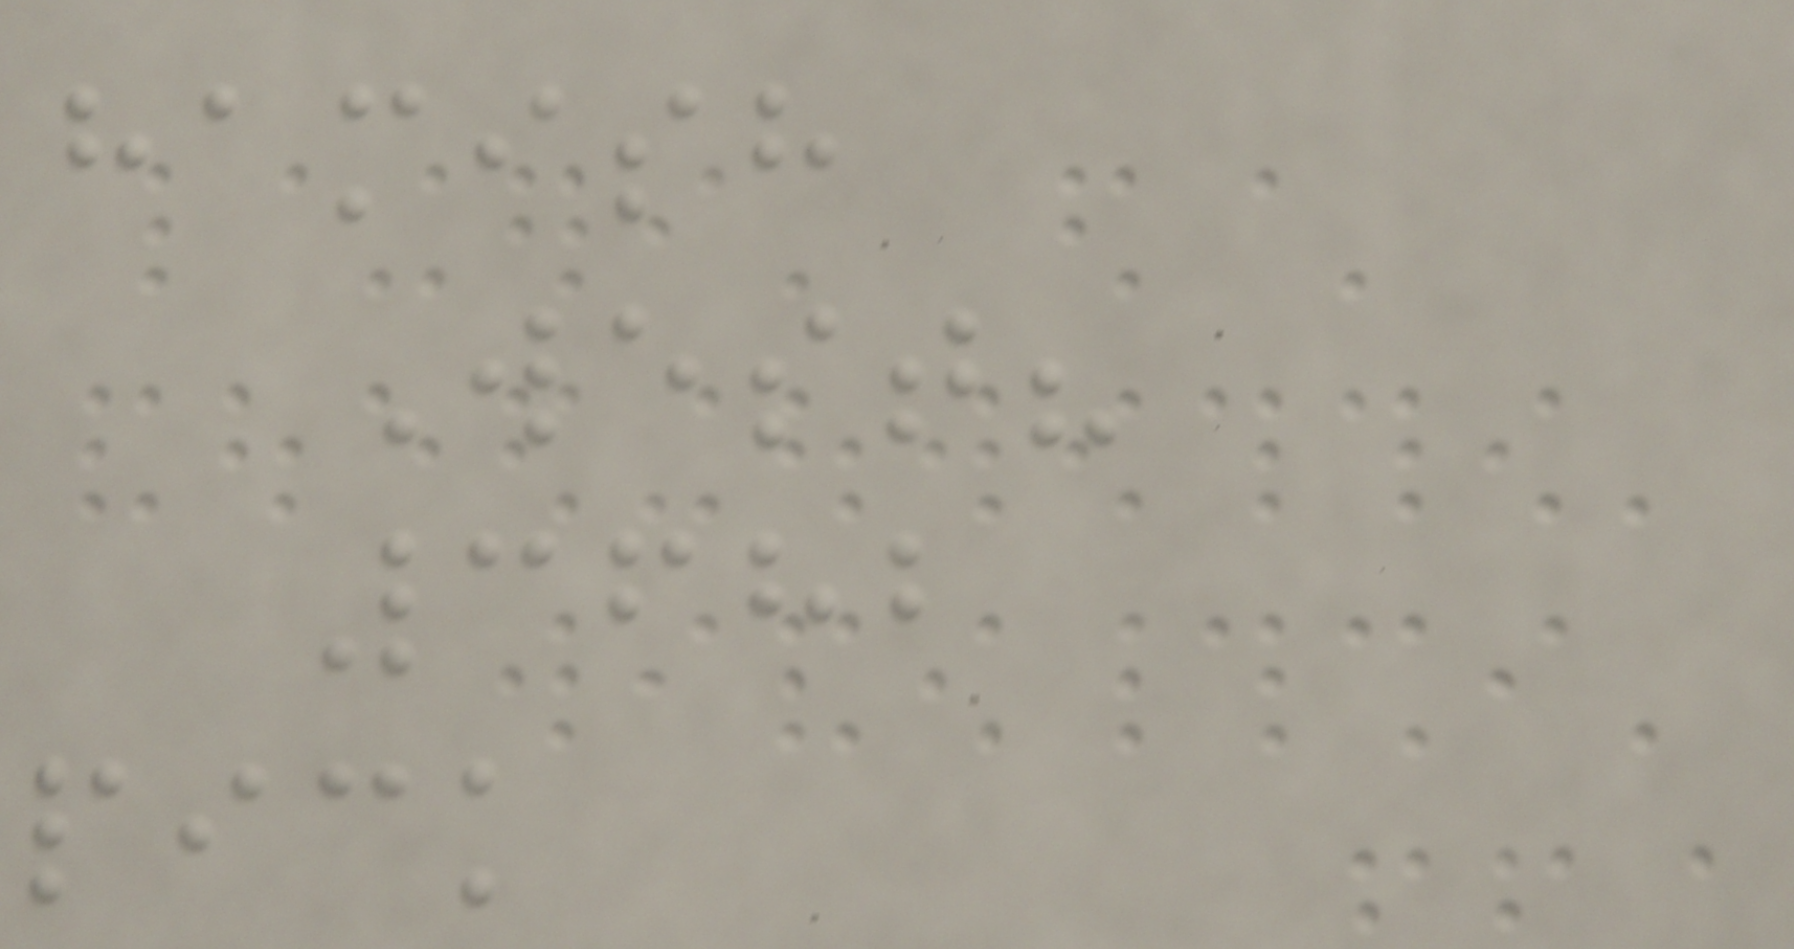hamish
West?
3682
pick
